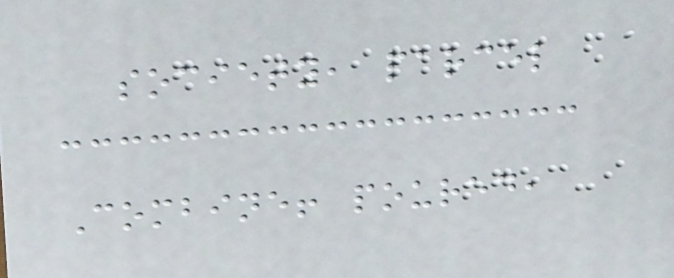society, parcel
Combine! poured,
